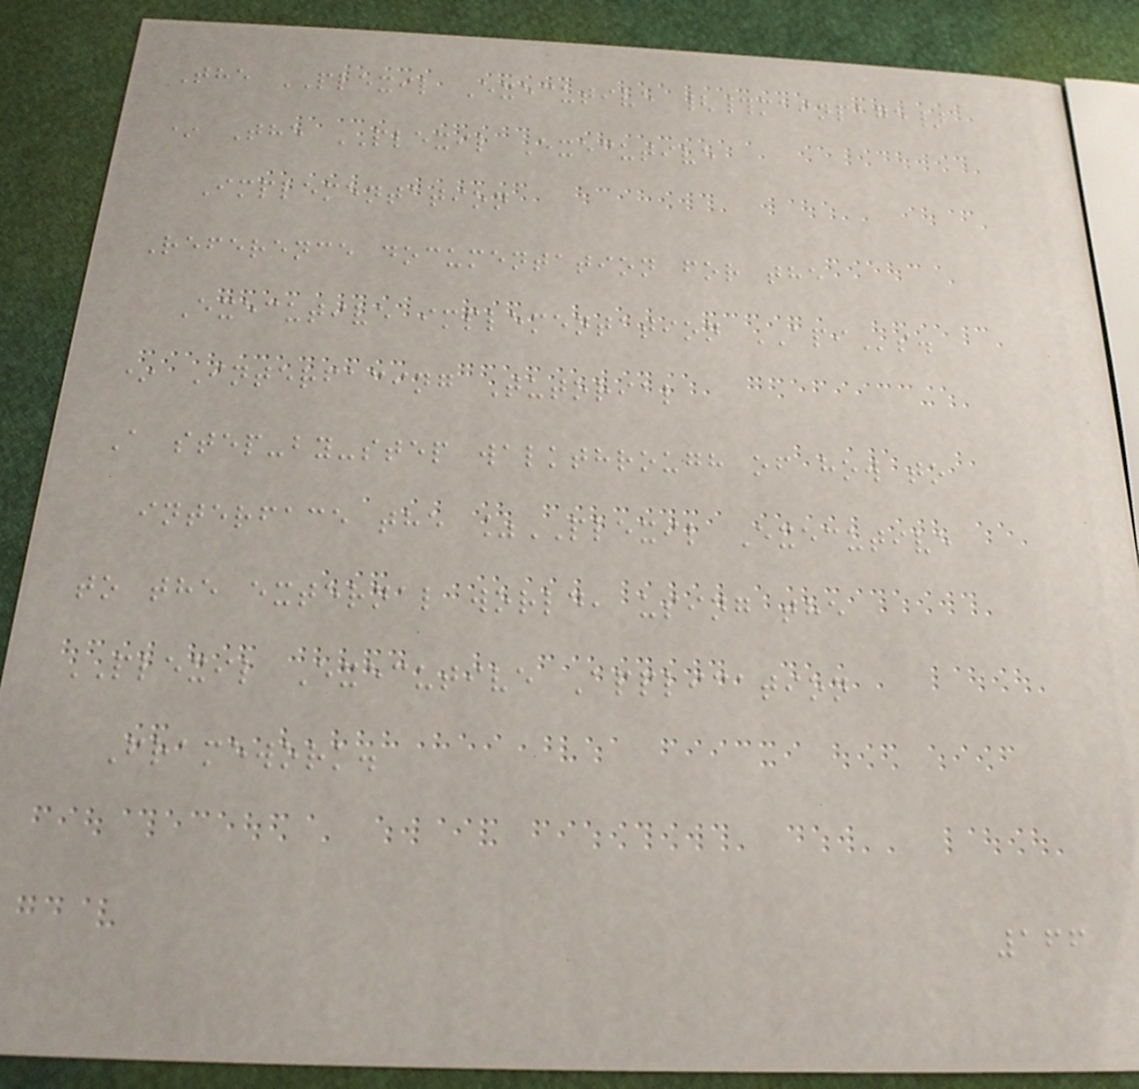The PLEXIL Executive {#mainpage}
* The PLEXIL Executive
Implementation
Reference documentation for the
Executive implementation APIs.
* Interfacing Tutorial
A step-by-step walkthrough of how to
interface the %PLEXIL Executive
to the external world, using the
PLEXIL Executive Application
Framework.
166
